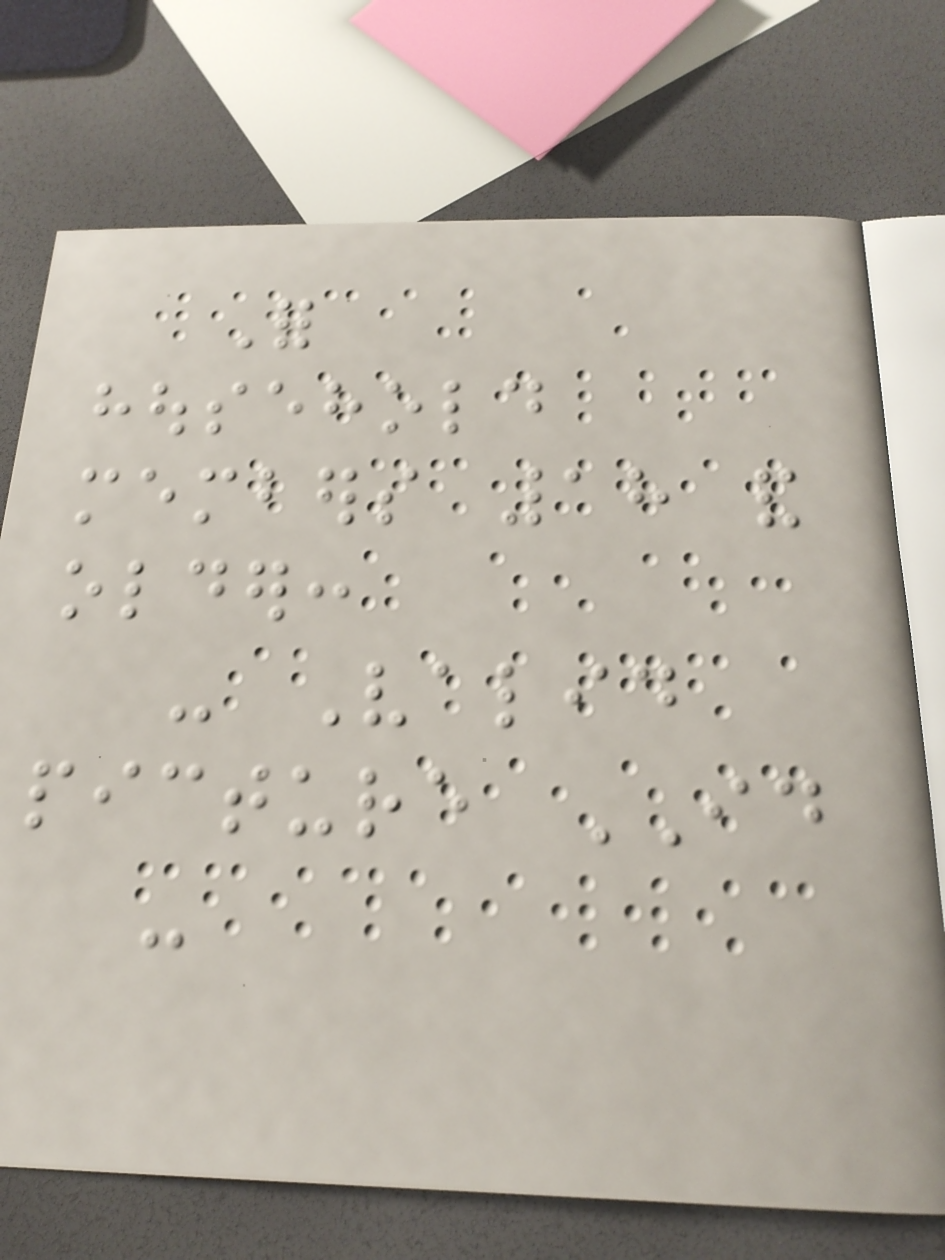For
household
members 18 and
older:
- Valid
picture ID
-
